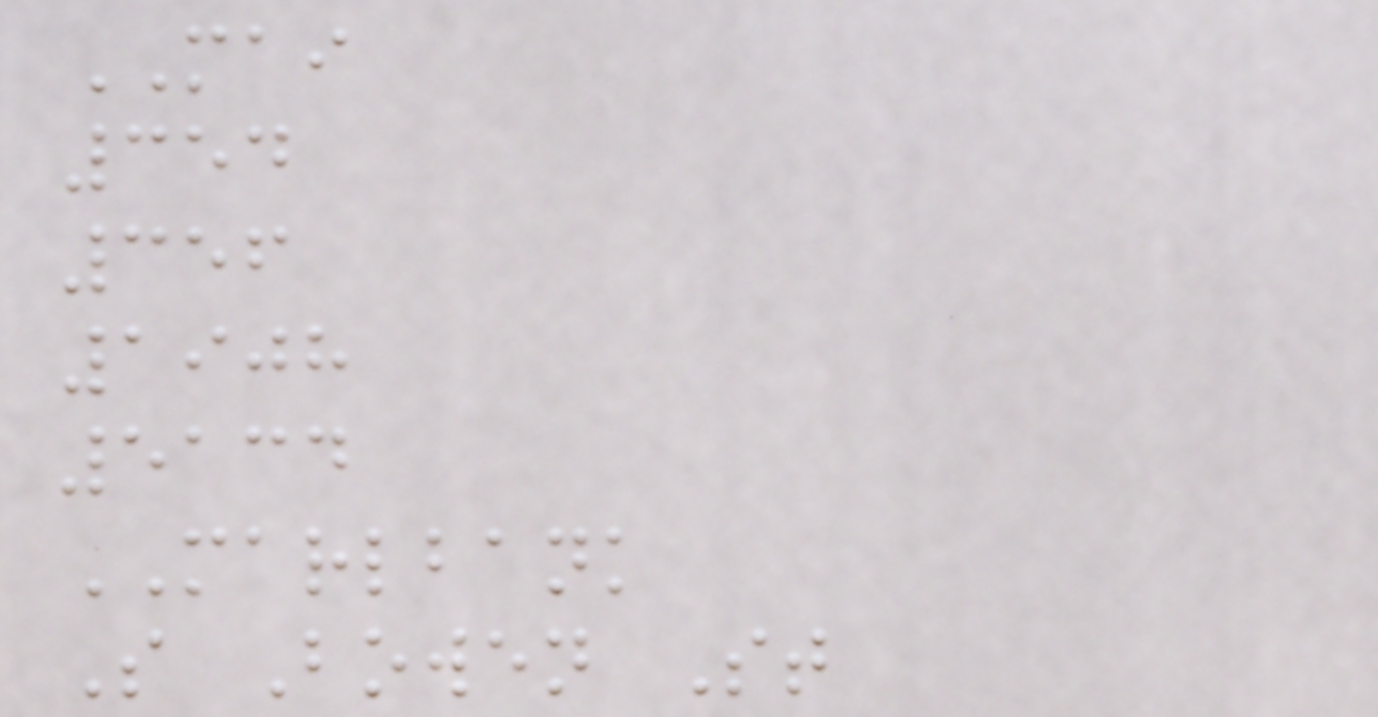MAI
354
356
1908
5134
MARLBANK
S Bowen St
